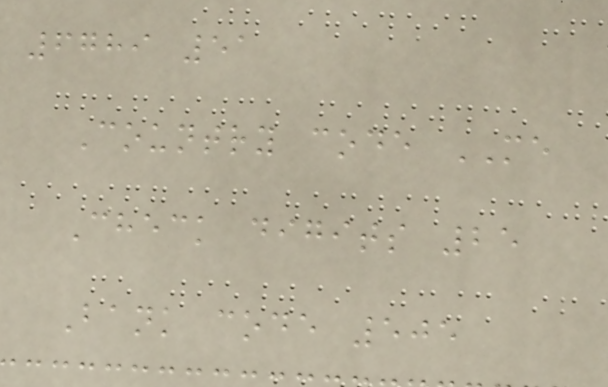6789 51
Country code ME
Check digits 25
Bank code 505
